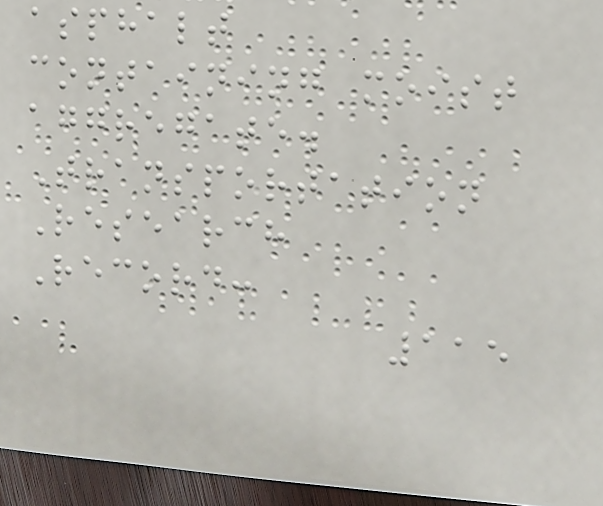asphalt
containing moist
aggregate.
Transportation
Research
Record:
115
